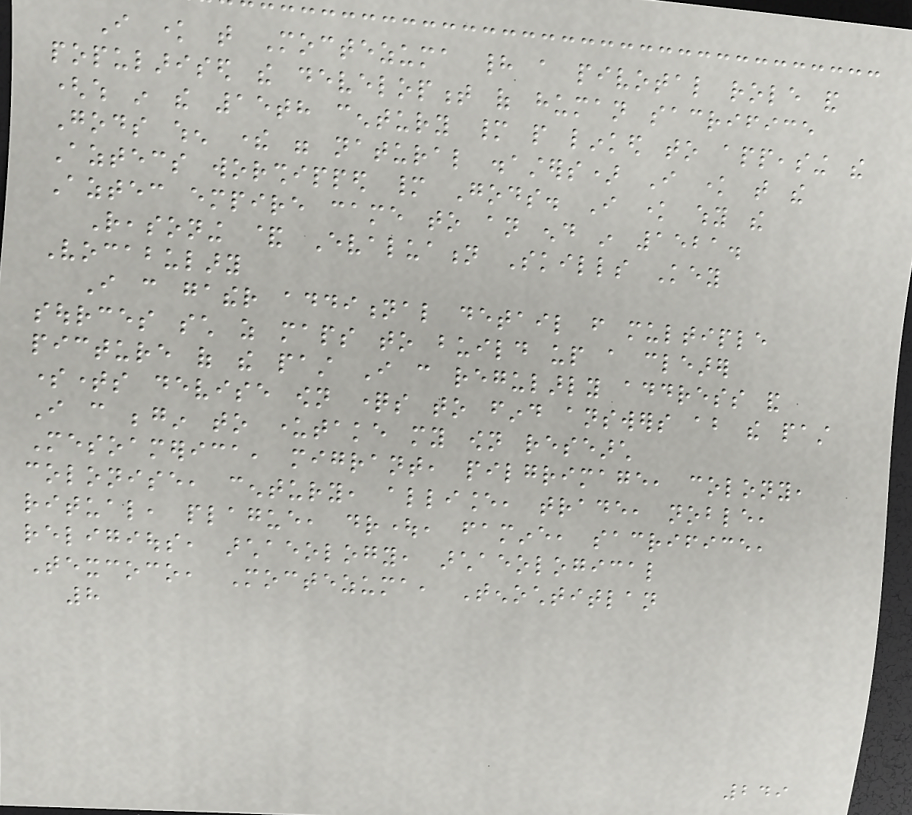I know that Moctezuma had a pivotal role and
popularised the development of human sacrifice
(which in the 15th century many people linked to appeasing the
Gods when there were natural disasters) I know that the
Aztecs worshipped many Gods. I know why the
Aztec empire came to an end in 1521.
Reasoning & Evaluation Skills Key
Vocabulary
I can gather additional detail from multiple
sources such as maps to build up a clearer
picture of the past I can regularly address and
sometimes devise own questions to find answers about the past
I can begin to undertake my own research
Mesoamerica, migrant, pilgrimage, colony,
colonise, century, alliance, trade, noble,
ritual, plague, drought, famine, sacrifice,
religious, archaeology, archaeological
Texcoco, Moctezuma, Tenochtitlan
8
249
